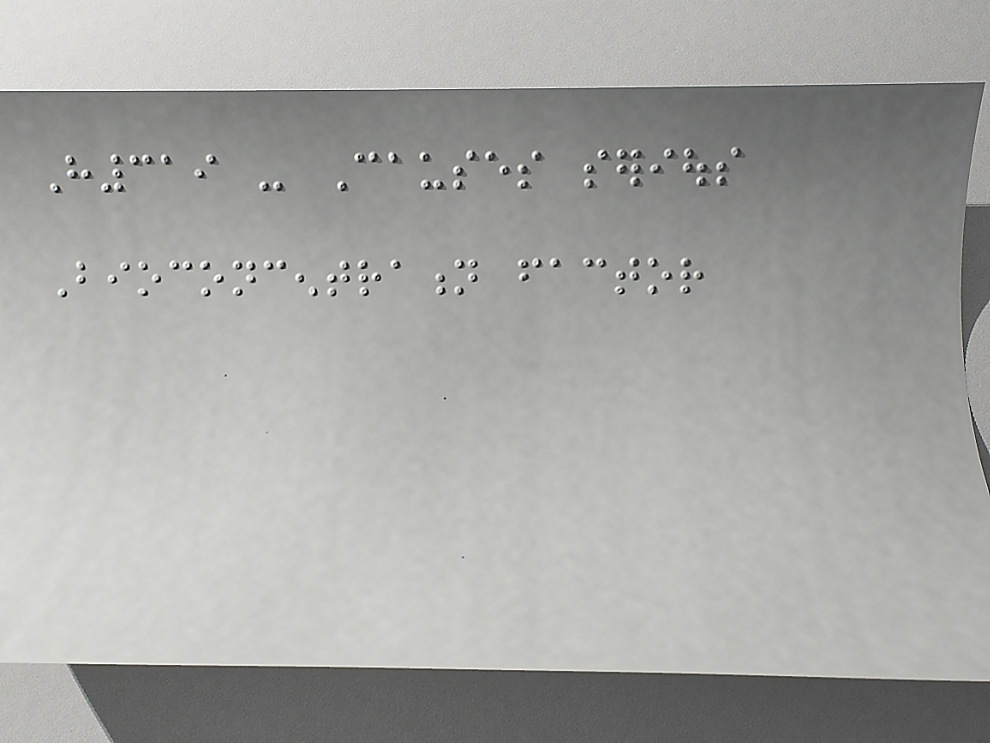H319 - Causes serious
Bioconcentration factor
